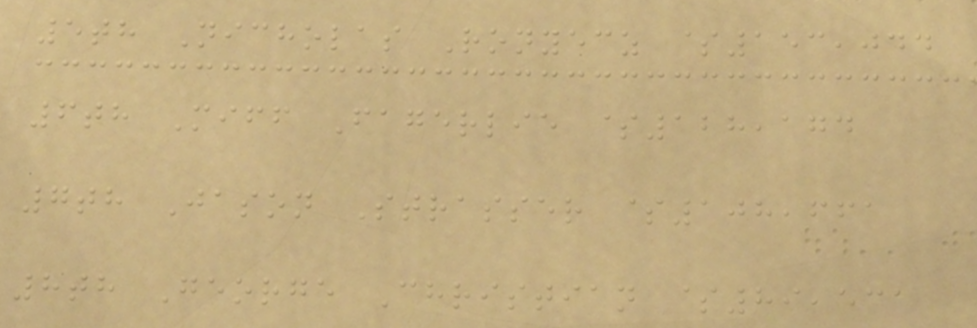5th Nicholas Ronyecz $153,044
6th Miff Fagerlie $128,174
7th Jason Strasser $108,661
8th George Christian $89,531
